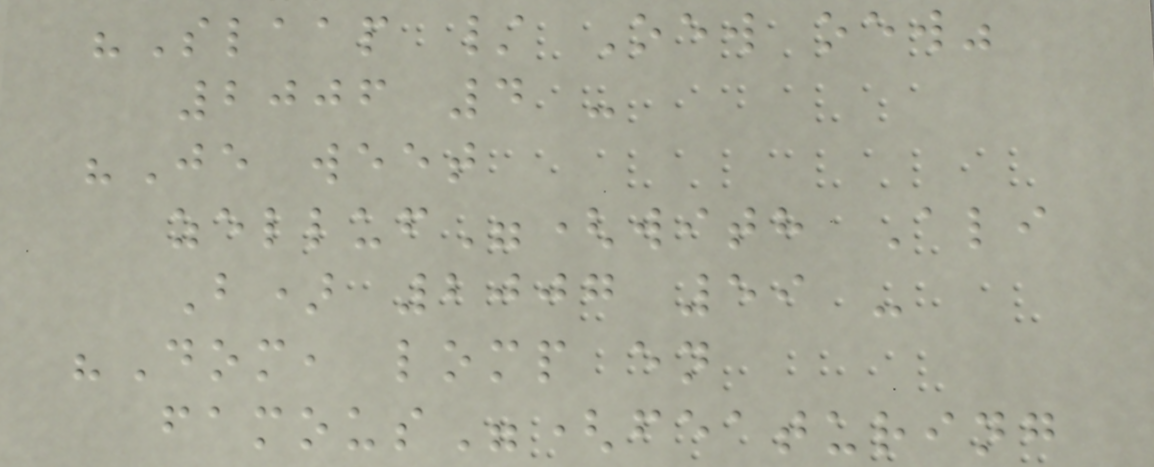"Slaap / Oew oew"
2006 4 -
"Je weet
zelluf"(with Ali
B) 2007 59 -
"Dom, lomp en
famous"(featuring
